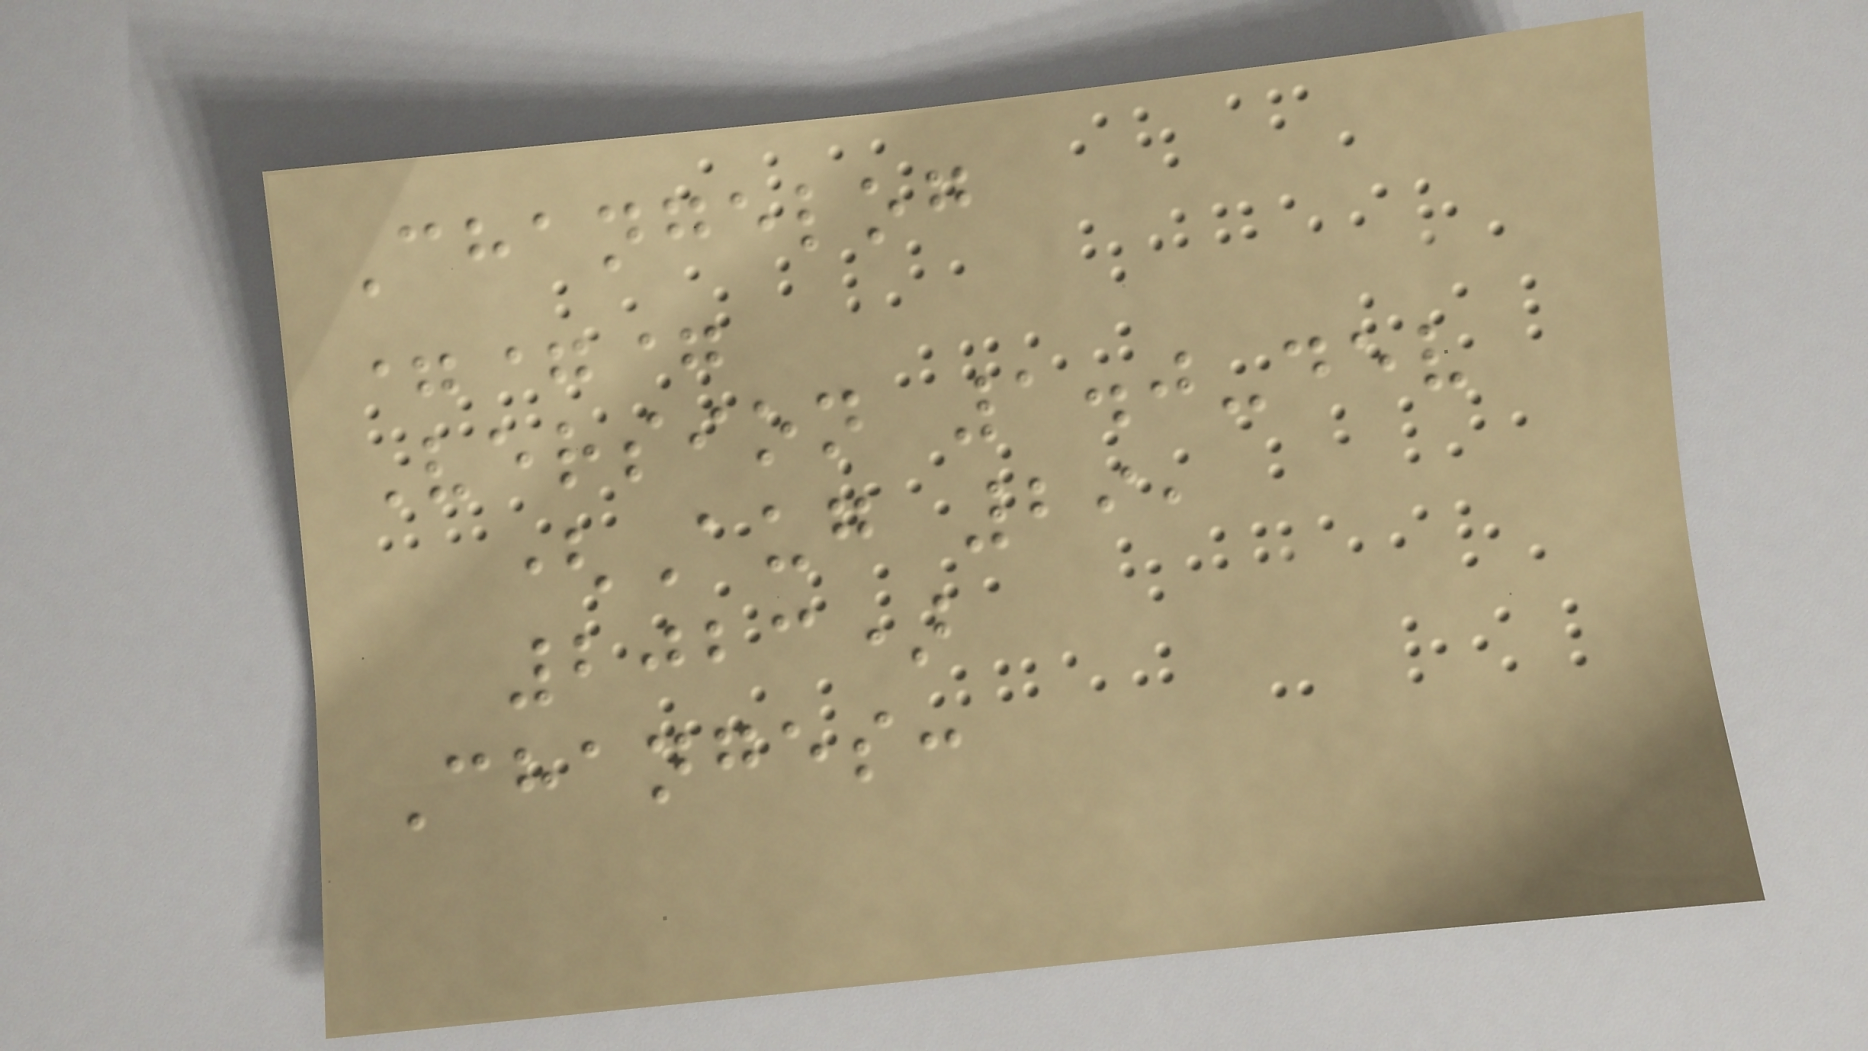Changelog
===
Version 1.0-dev
(Aug 29,
2023)
Changes:
